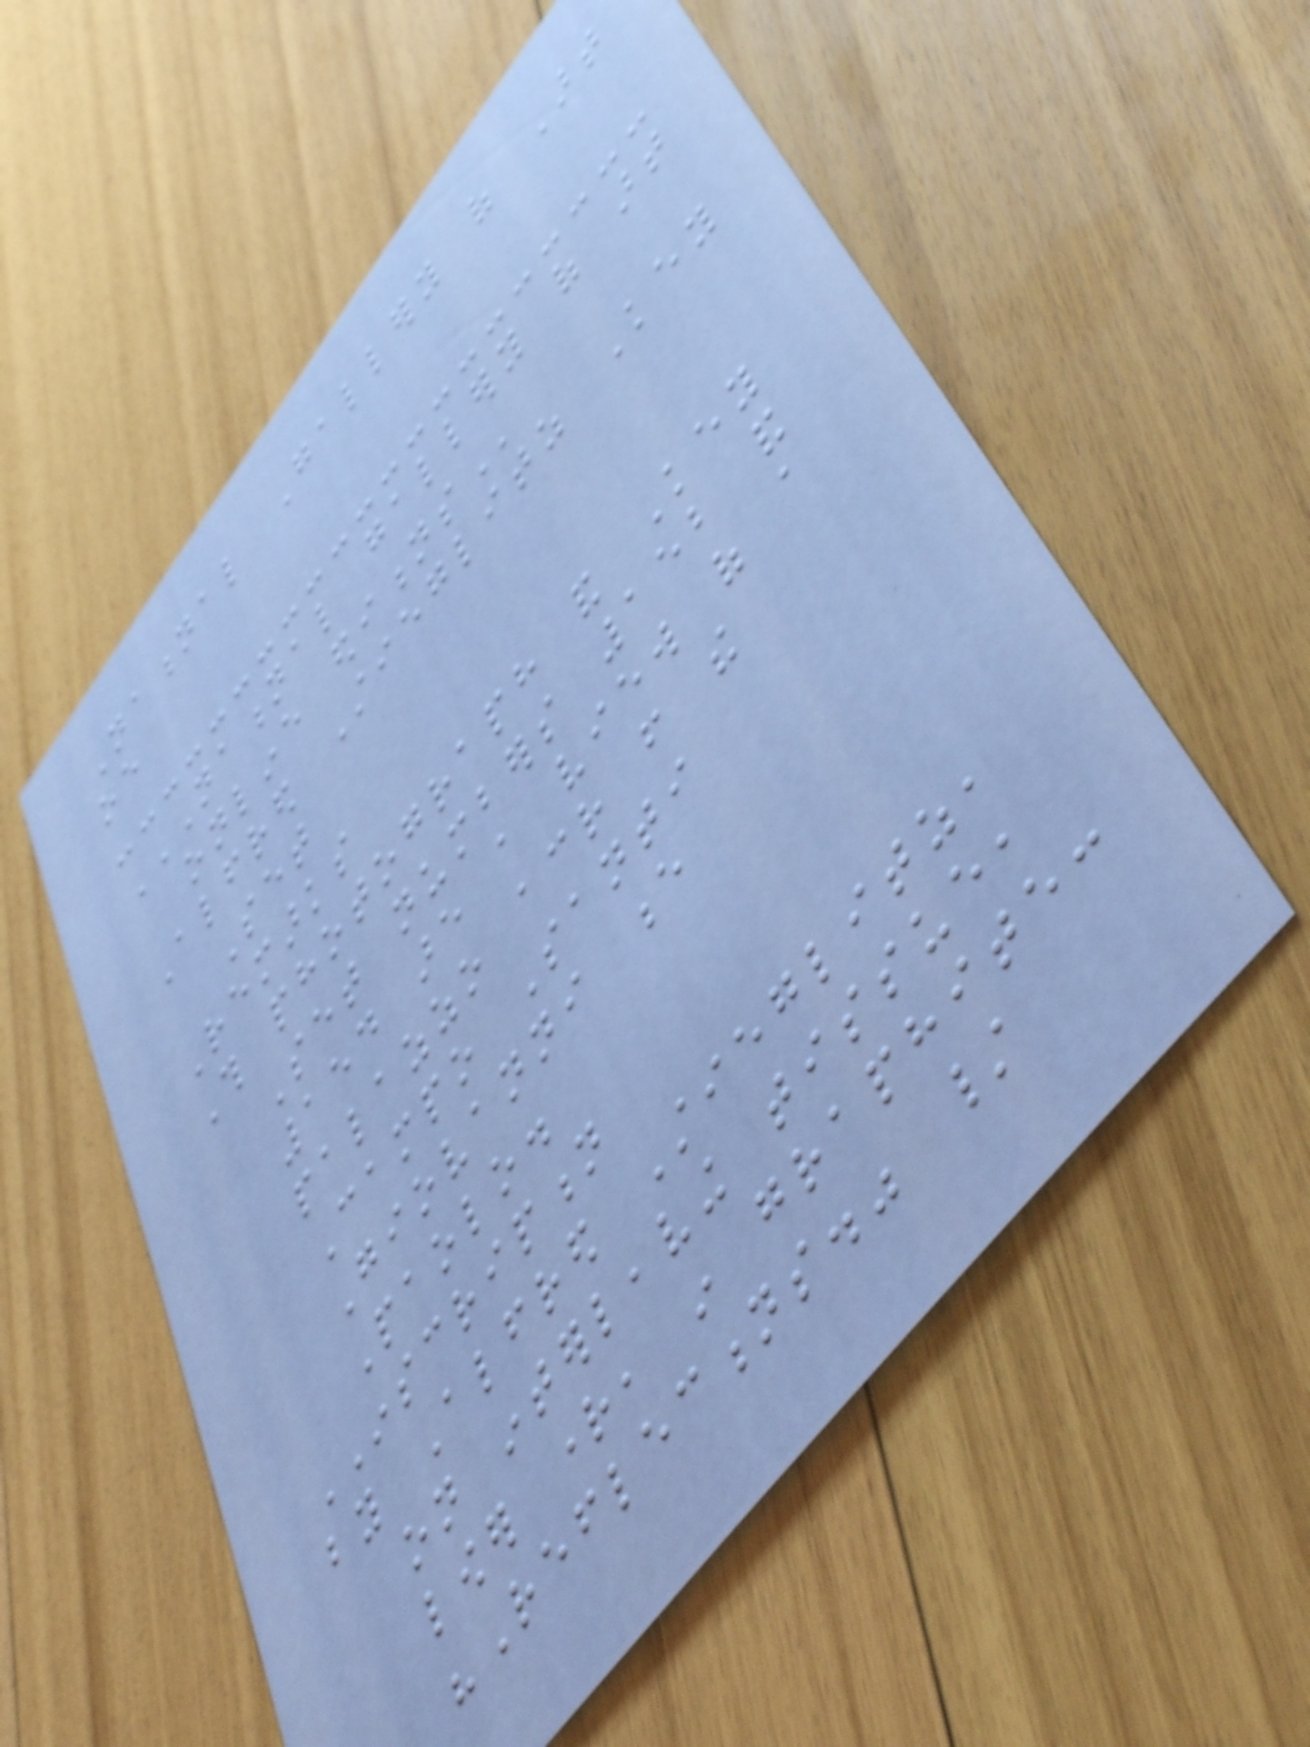National Gallery of Art
oe
NATIONAL GALLERY OF ART
ONLINE EDITIONS
Alfred Stieglitz Key
Set
Remarks
This photograph and Key
Set numbers 152 and
154 are a view of a
palazzo across from the
Campo Santi
Giovanni e
Paolo.
INSCRIPTION
by Alfred Stieglitz,
on interleaving tissue,
lower right, in graphite:
"Reflections." /
